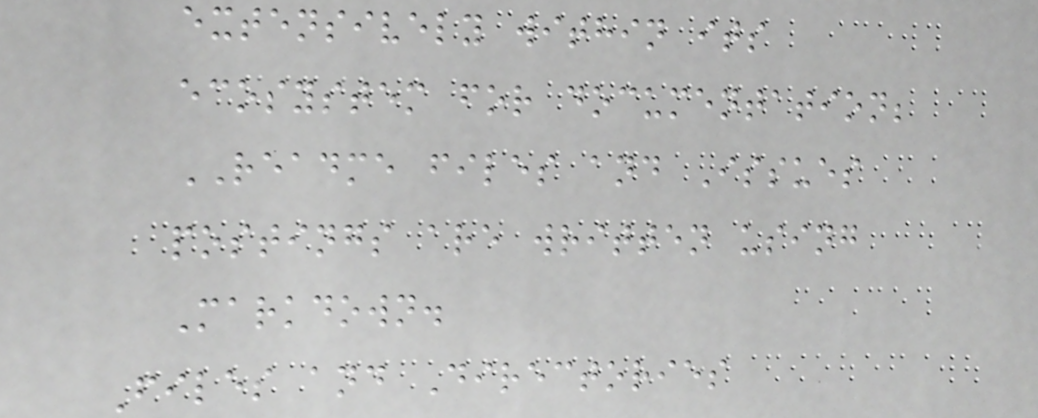extensively within its
ecosystem for documentation;
README files and Issues
postings are written using
Markdown.
Files and Directories
